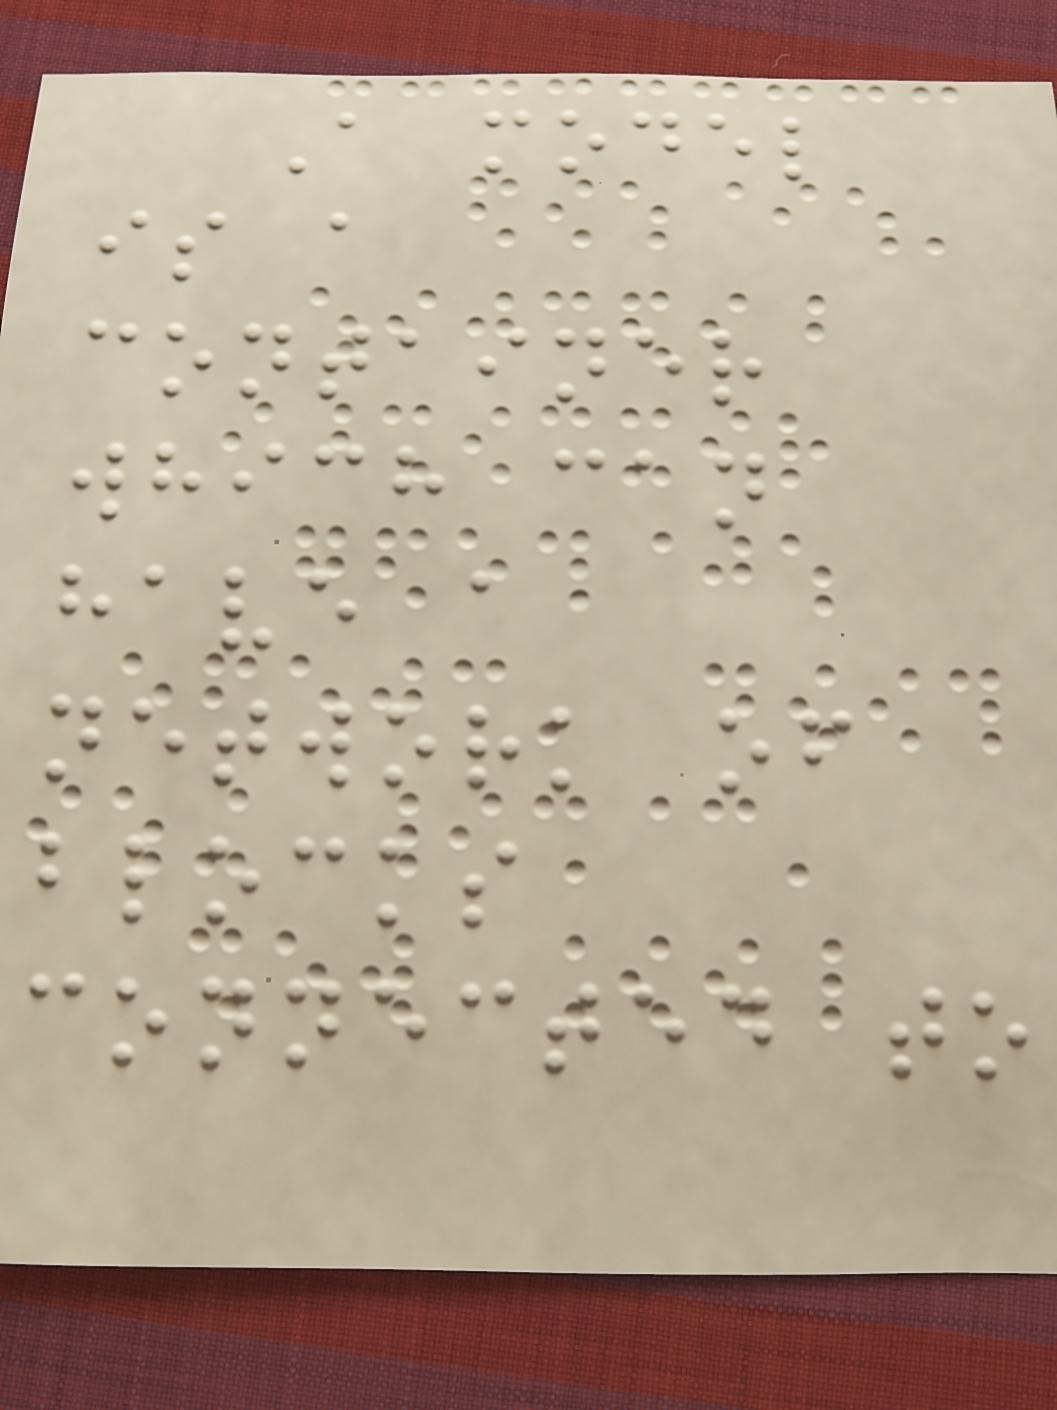A model
is a
container
which can
have a
network of
blocks
connected to
